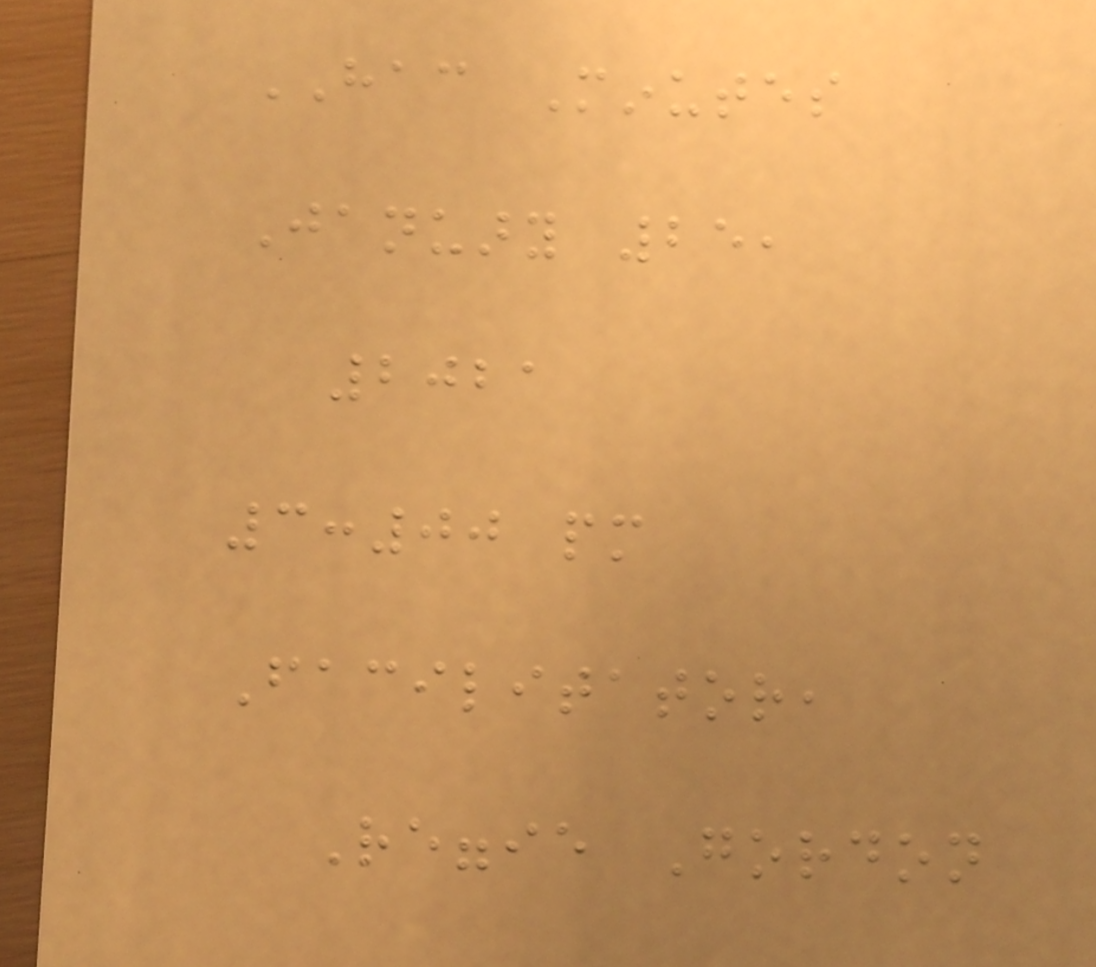HAC Minutes
January 25,
2021
3:00 pm
Facilitator,
Reggie Gordon
